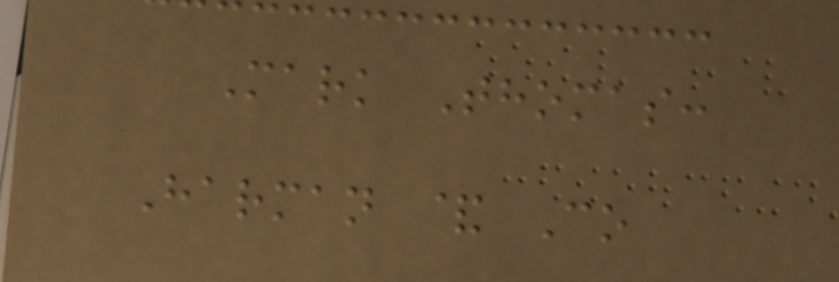Mark Thomas:
Harman & Co
